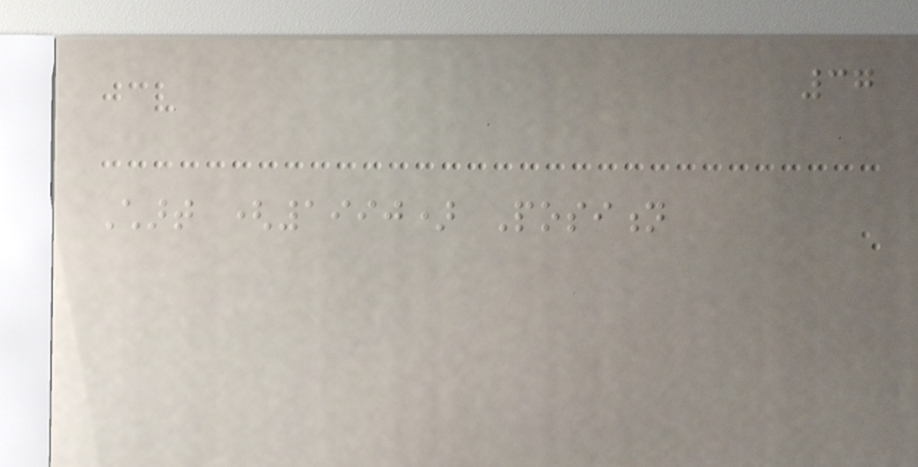37
Chart (1990) Position
